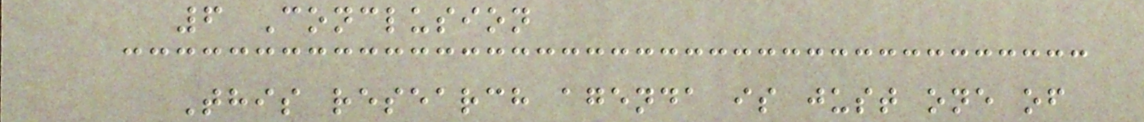6 Conclusion
This research agenda is just one of
